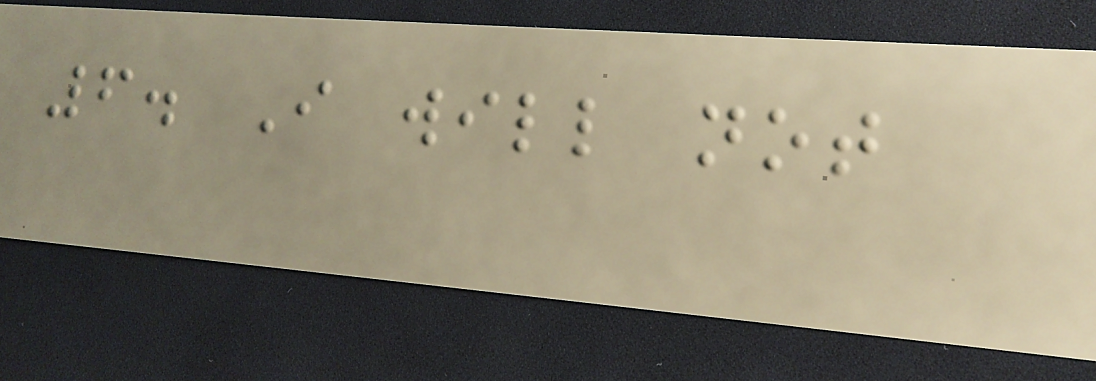6. I will not
